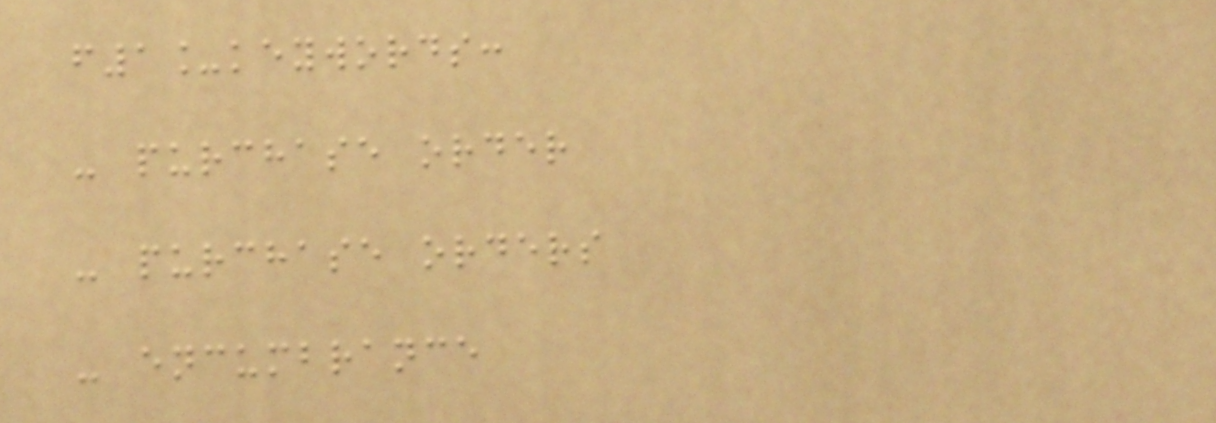f1_keywords:
- purchase order
- purchase orders
- encumbrance
